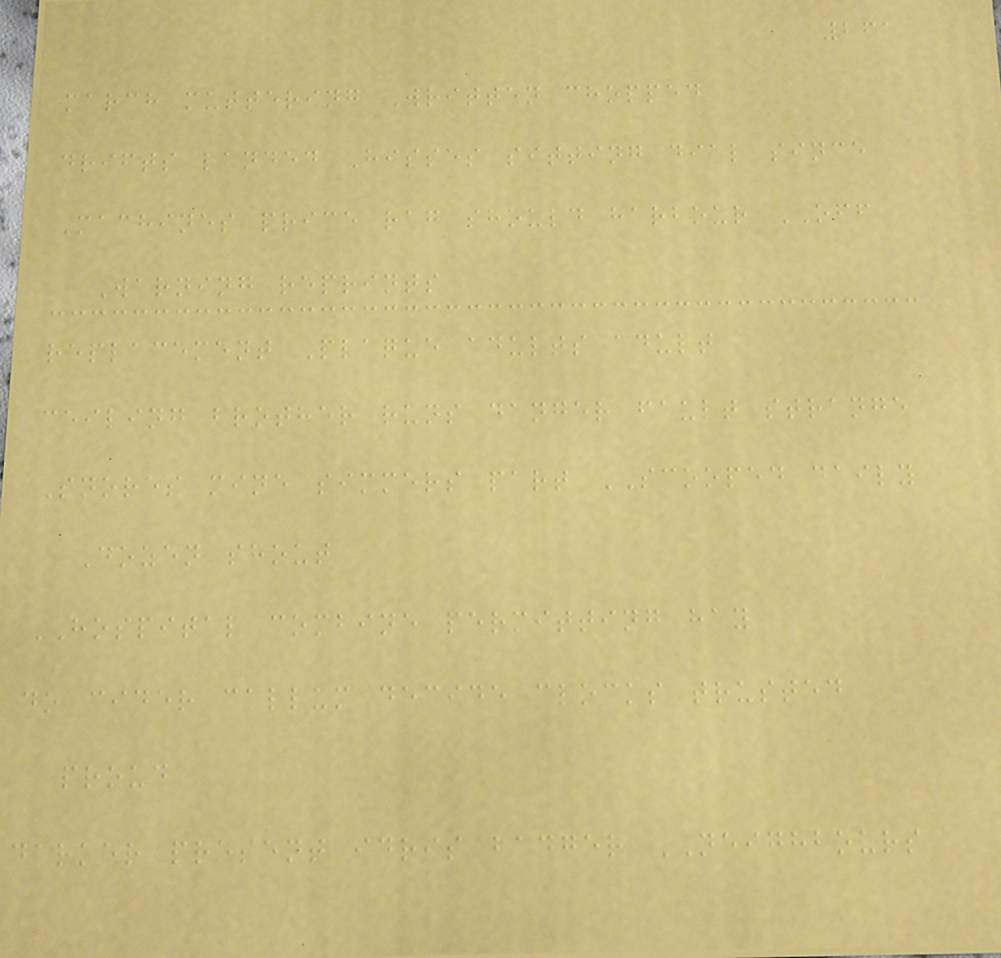261
march muttering Written chopped
drifts landed Hisses sitting dial since
Machines price rag should harbour OFF
Warning reprints
replacement Plaque adults adult
ceiling brother runs danger fault strange
Snores mine simmers part SCOOPED daily
Dozen shout
HOSPITAL combine permitting hay
do cider callum decide clocks trusted
proud
darker present idris badger NEIGHBOURS
